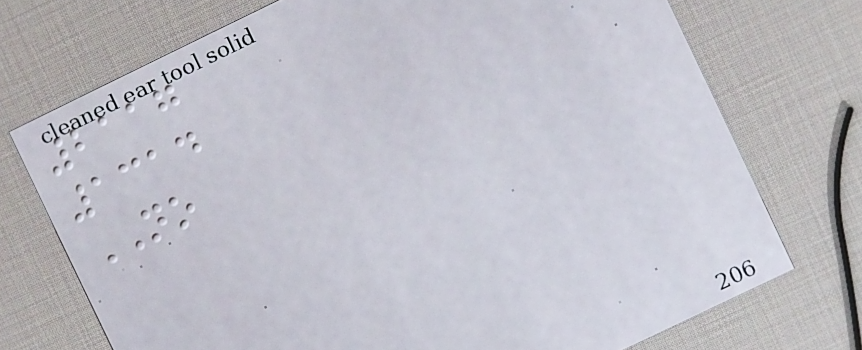2117
1314
NO
